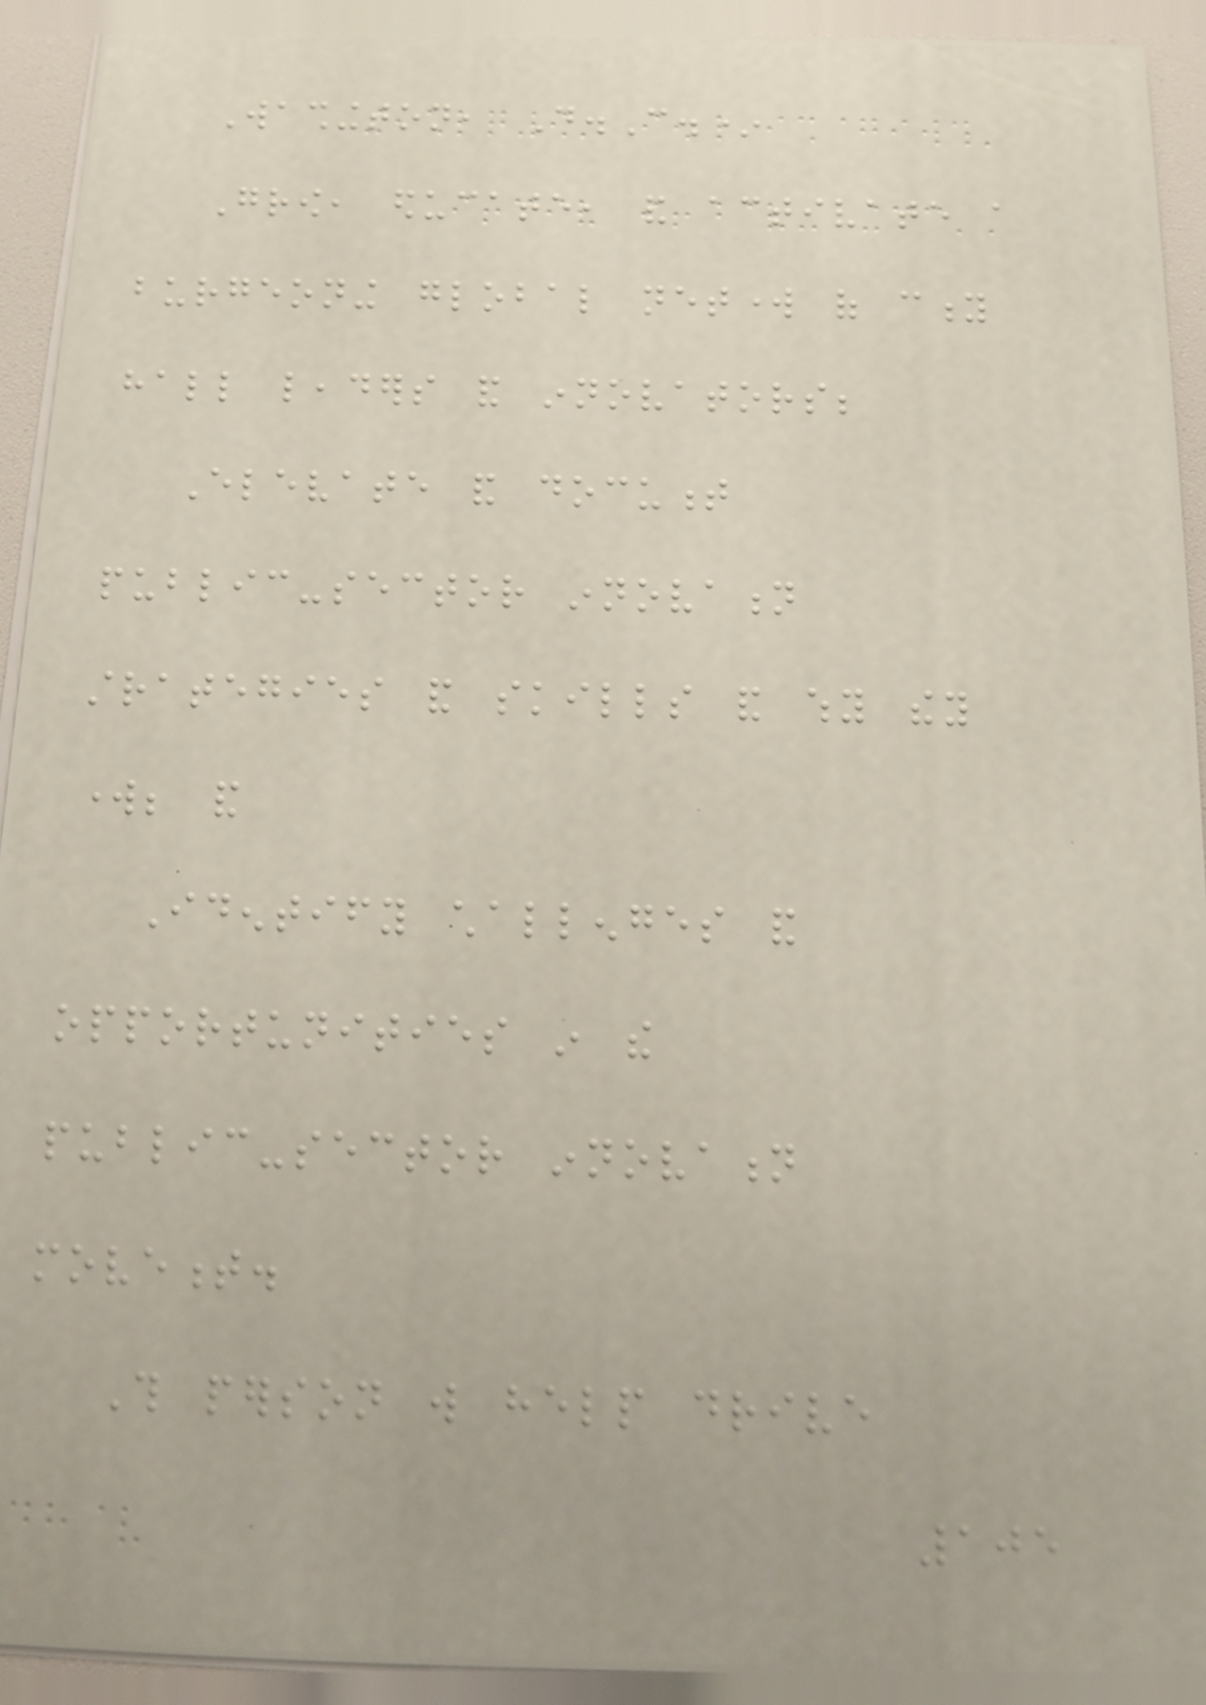Washington, D.C.*
Grow, educate, and activate a
burgeoning global network of city
hall leaders and innovators;
Elevate and document
public-sector innovation
strategies and skills and why they
work; and
Identify challenges and
opportunities in the
public-sector innovation
movement.
This person will help drive
105
